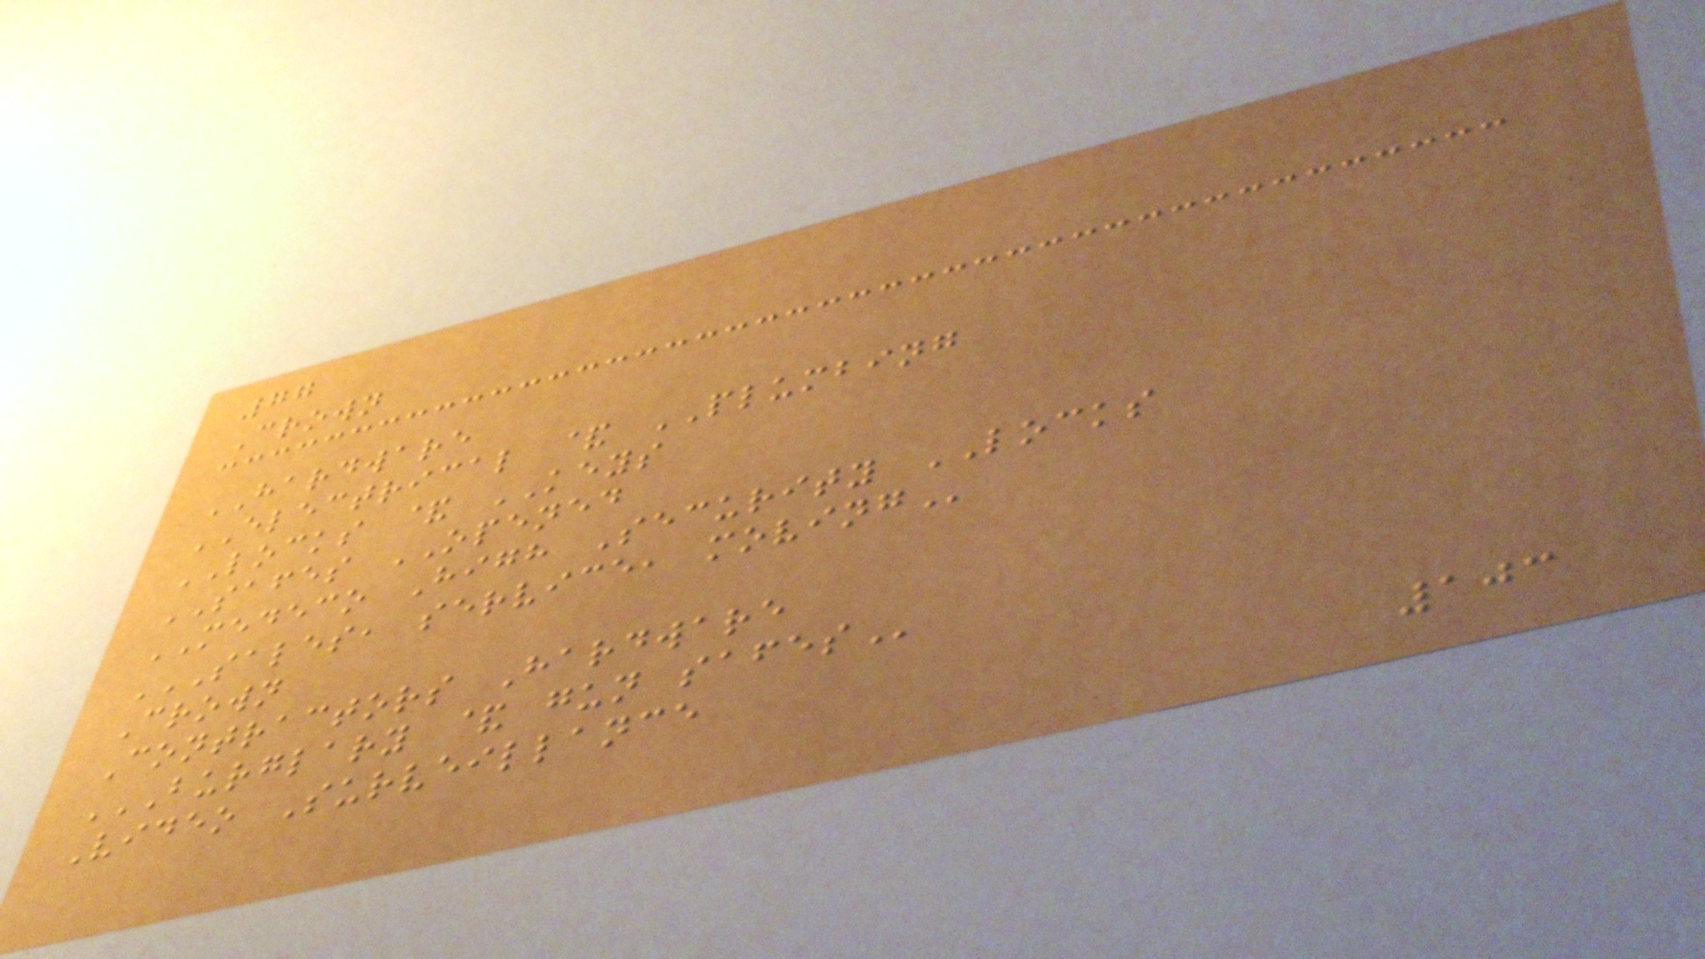77
Crown
HARDWARE
ELECTRICAL & PLUMBING
LOCKS & KEYS
SAFES OPENED
MEDECO High Security LOCKS
SALES, SERVICE, MOVING
Crown
Contractors Hardware
BURGLARY & GUN SAFES
Video Surveillance
103
